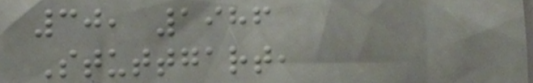30, 1986
Stuttgart,
